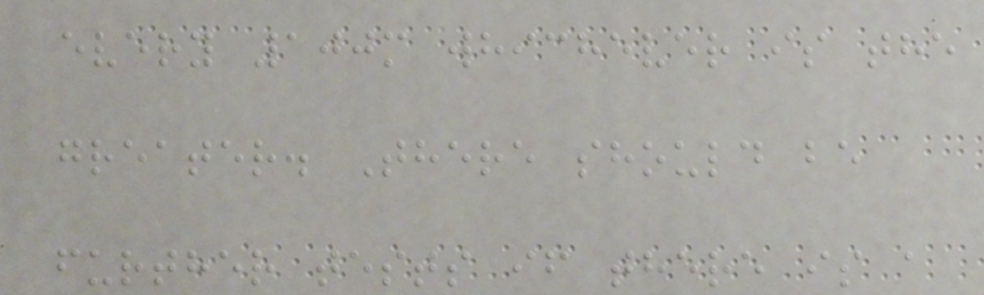every 100m whichever is the
greater. There should be
further tests if there is a
